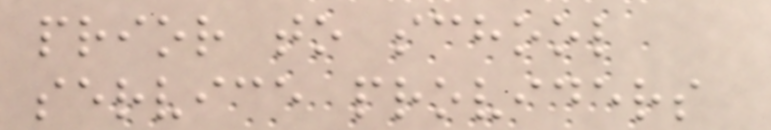prior to school
service providers
